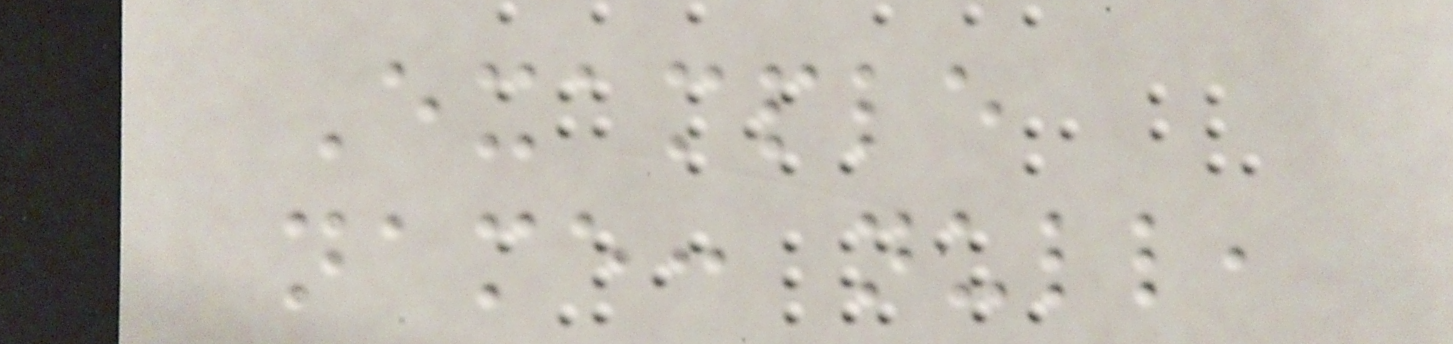Example
name: null,
